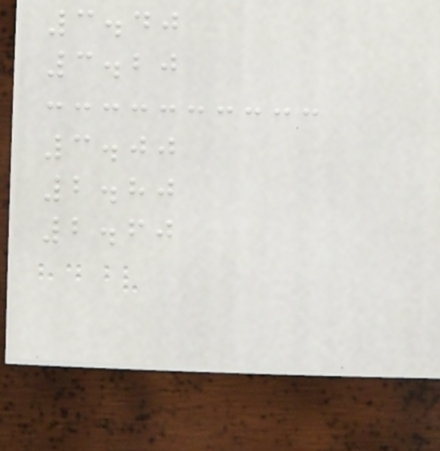3.40
3.20
3.00
2.80
2.60
